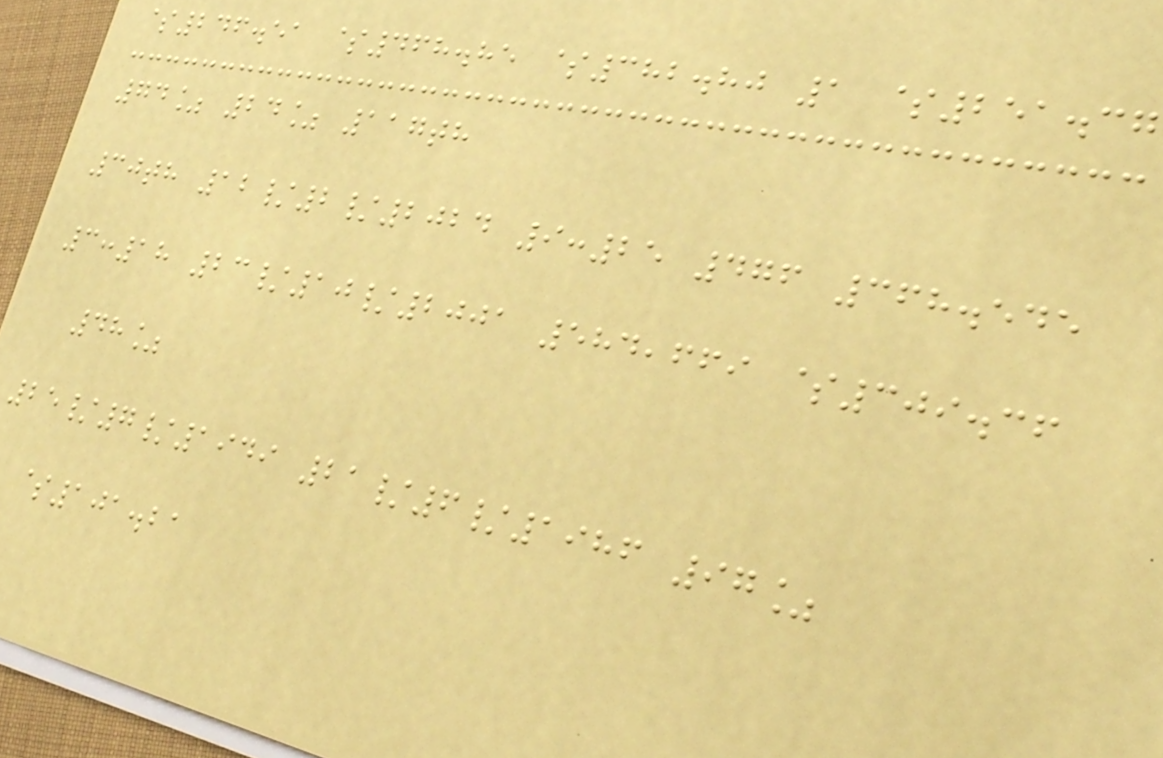$246.51 $468.85 $382.80 1 $251.37
74% 24% 117th
30th 12/2/2024 9:25 476 368.545
3:18 23/10/2001 584,669 $309.36
48%
25/7/1949 21/6/1986 97%
$101.21
